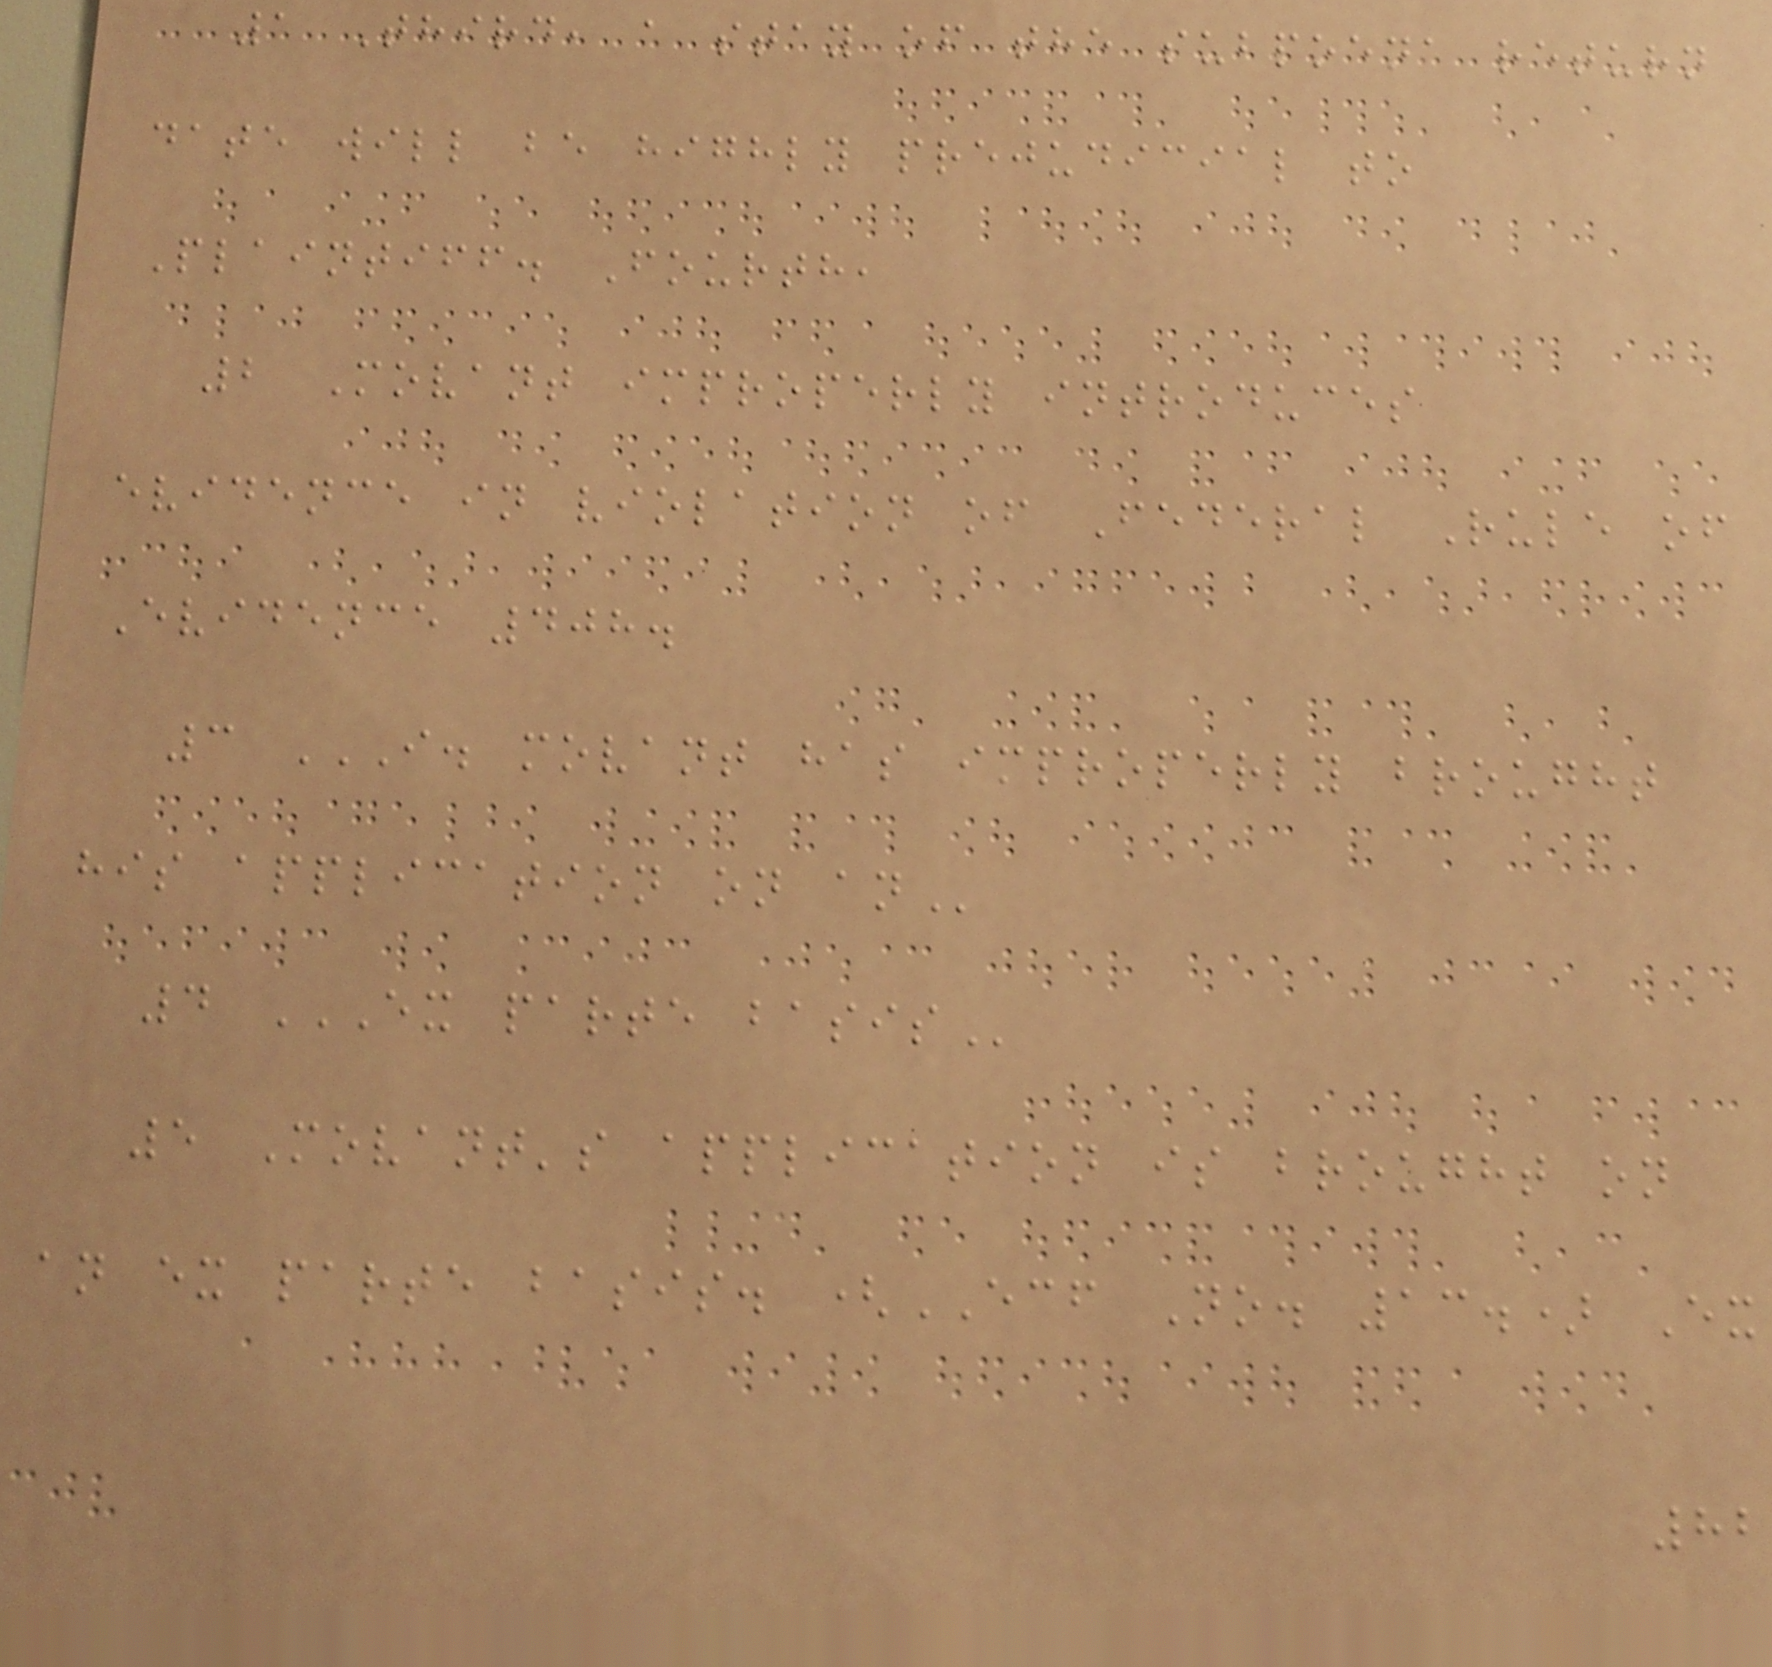1 Third, a stay of the subpoena return
date will be highly prejudicial to
Plaintiff. Fourth,
2 Movant improperly introduces
evidence in violation of Federal Rule of
Evidence 408.
3 I. MOVANT HAS IMPROPERLY BROUGHT
HIS APPLICATION ON AN
4 EX PARTE BASIS
5 Movant's application is brought on
an ex parte basis. (ECF No. 13.) Ex
82
